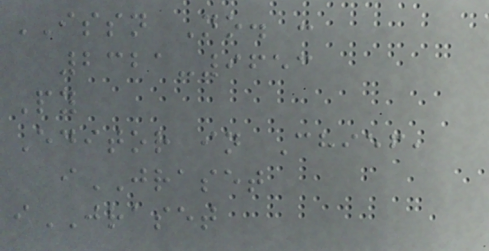ISSN No. :
2321-9653
Py
Editor in Chief,
iJRASET
iJRASET
